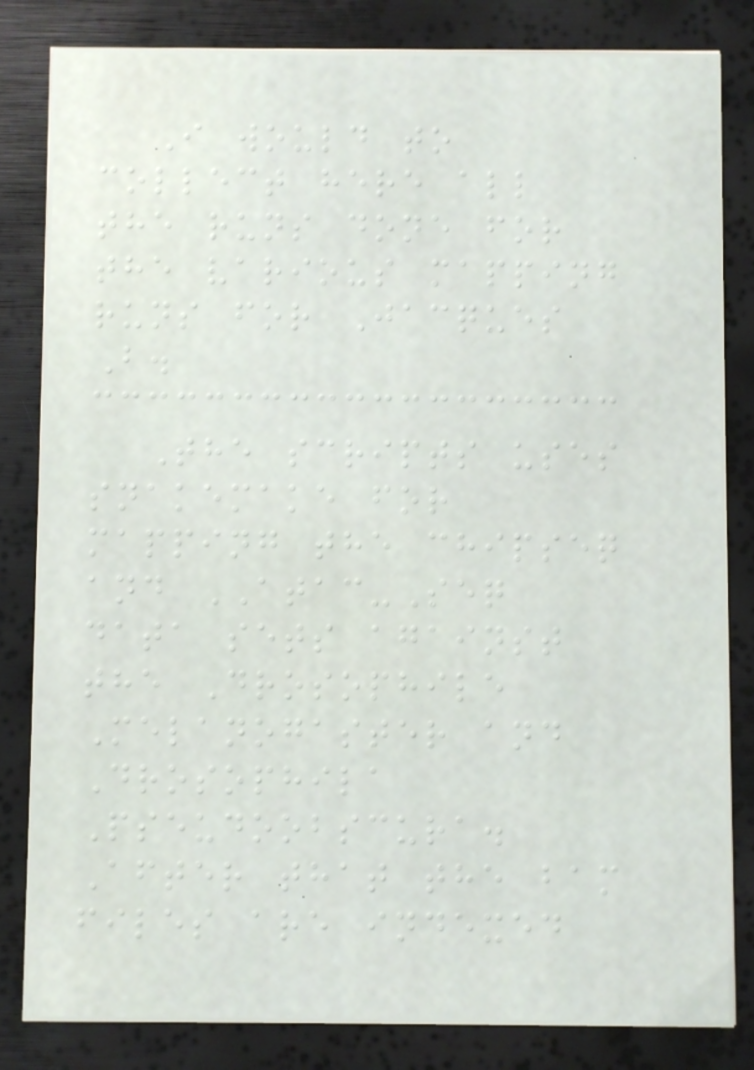I would to
collect here all
the runs done for
the various mapping
runs for Jacques
B.
The scripts uses
snakemake for
mapping the chipseq
and ATAC-Seq
data sets against
the Drosophile
Melanogaster and
Drosophila
Pseudoobscura.
After that the bam
files are indexed
